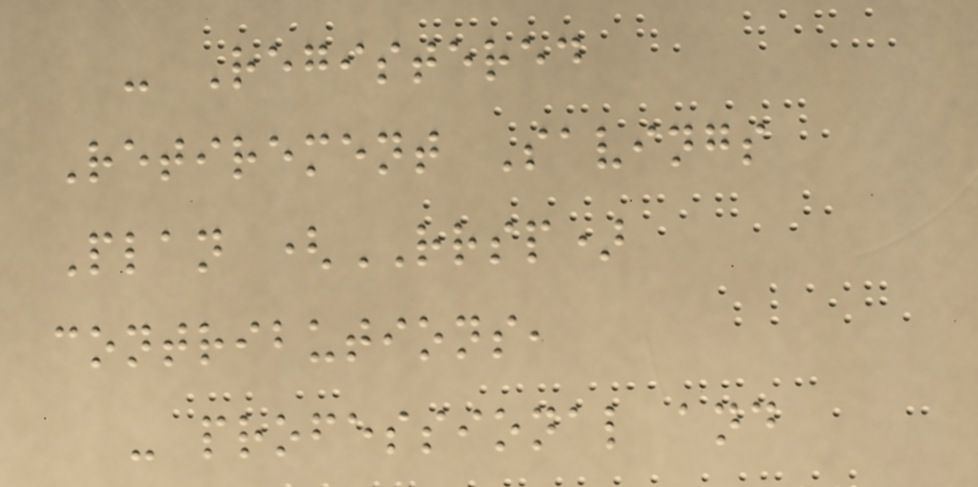- Registered
Retirement Savings
Plan (RRSP)
contributions,
- professional and
